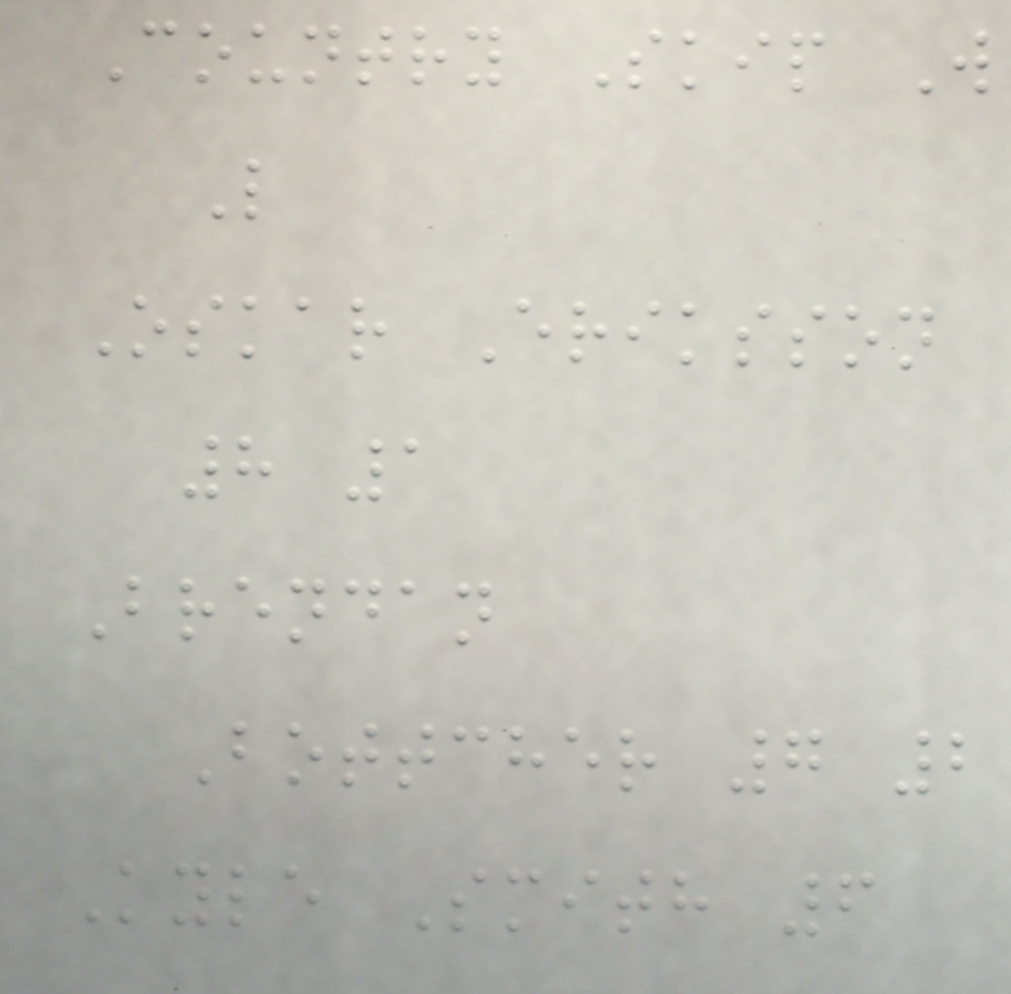Country Skip W
L
Oskar Eriksson
8 1
Brendan
Bottcher 7 2
Kyle Smith 6
